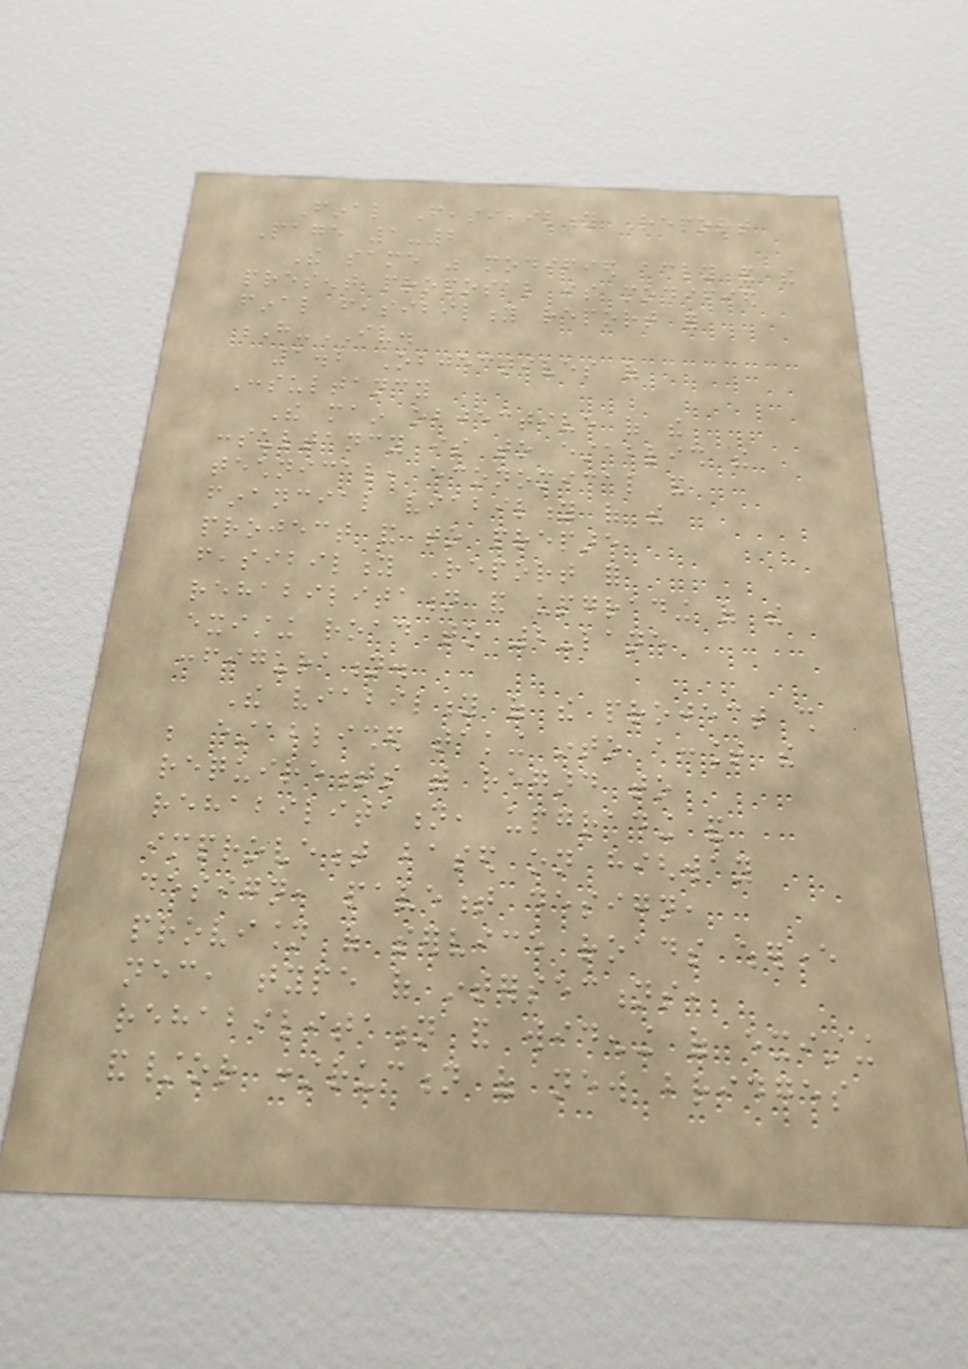Final Feasibility Report
Page 1-2
The same was modified accordingly and the
present proposal is modified
final feasibility report for
H-IV.
1.2 Objectives of
Consultancy
The main objective of the
consultancy is to establish the
technical, economical and
financial viability of the
project and to prepare
feasibility Report for
rehabilitation and upgrading of the
existing road to 2-lane
configuration.
The viability of the project shall
be established taking into account the
requirements with regard to
rehabilitation, upgrading and
improvement based on highway
design, pavement design,
provision of service roads wherever
necessary, type of intersections,
rehabilitation and widening of existing
and/or construction of new bridges
